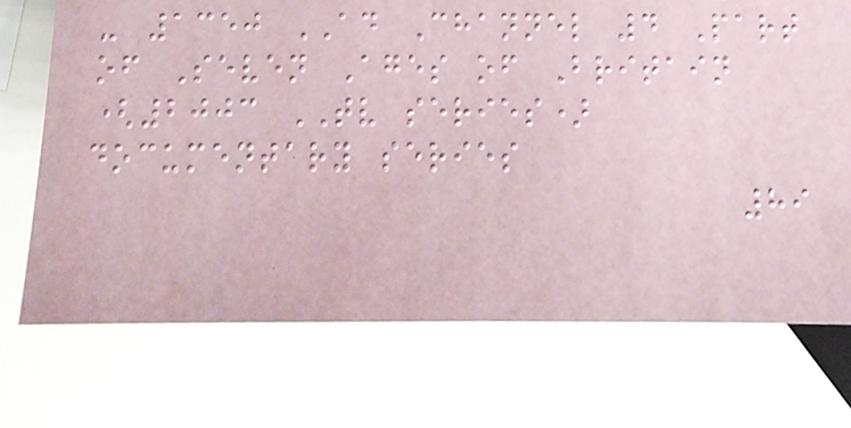- 1350 AD Channel 4 Part
of Seven Ages of Britain
(2003 TV series)
documentary series
89
